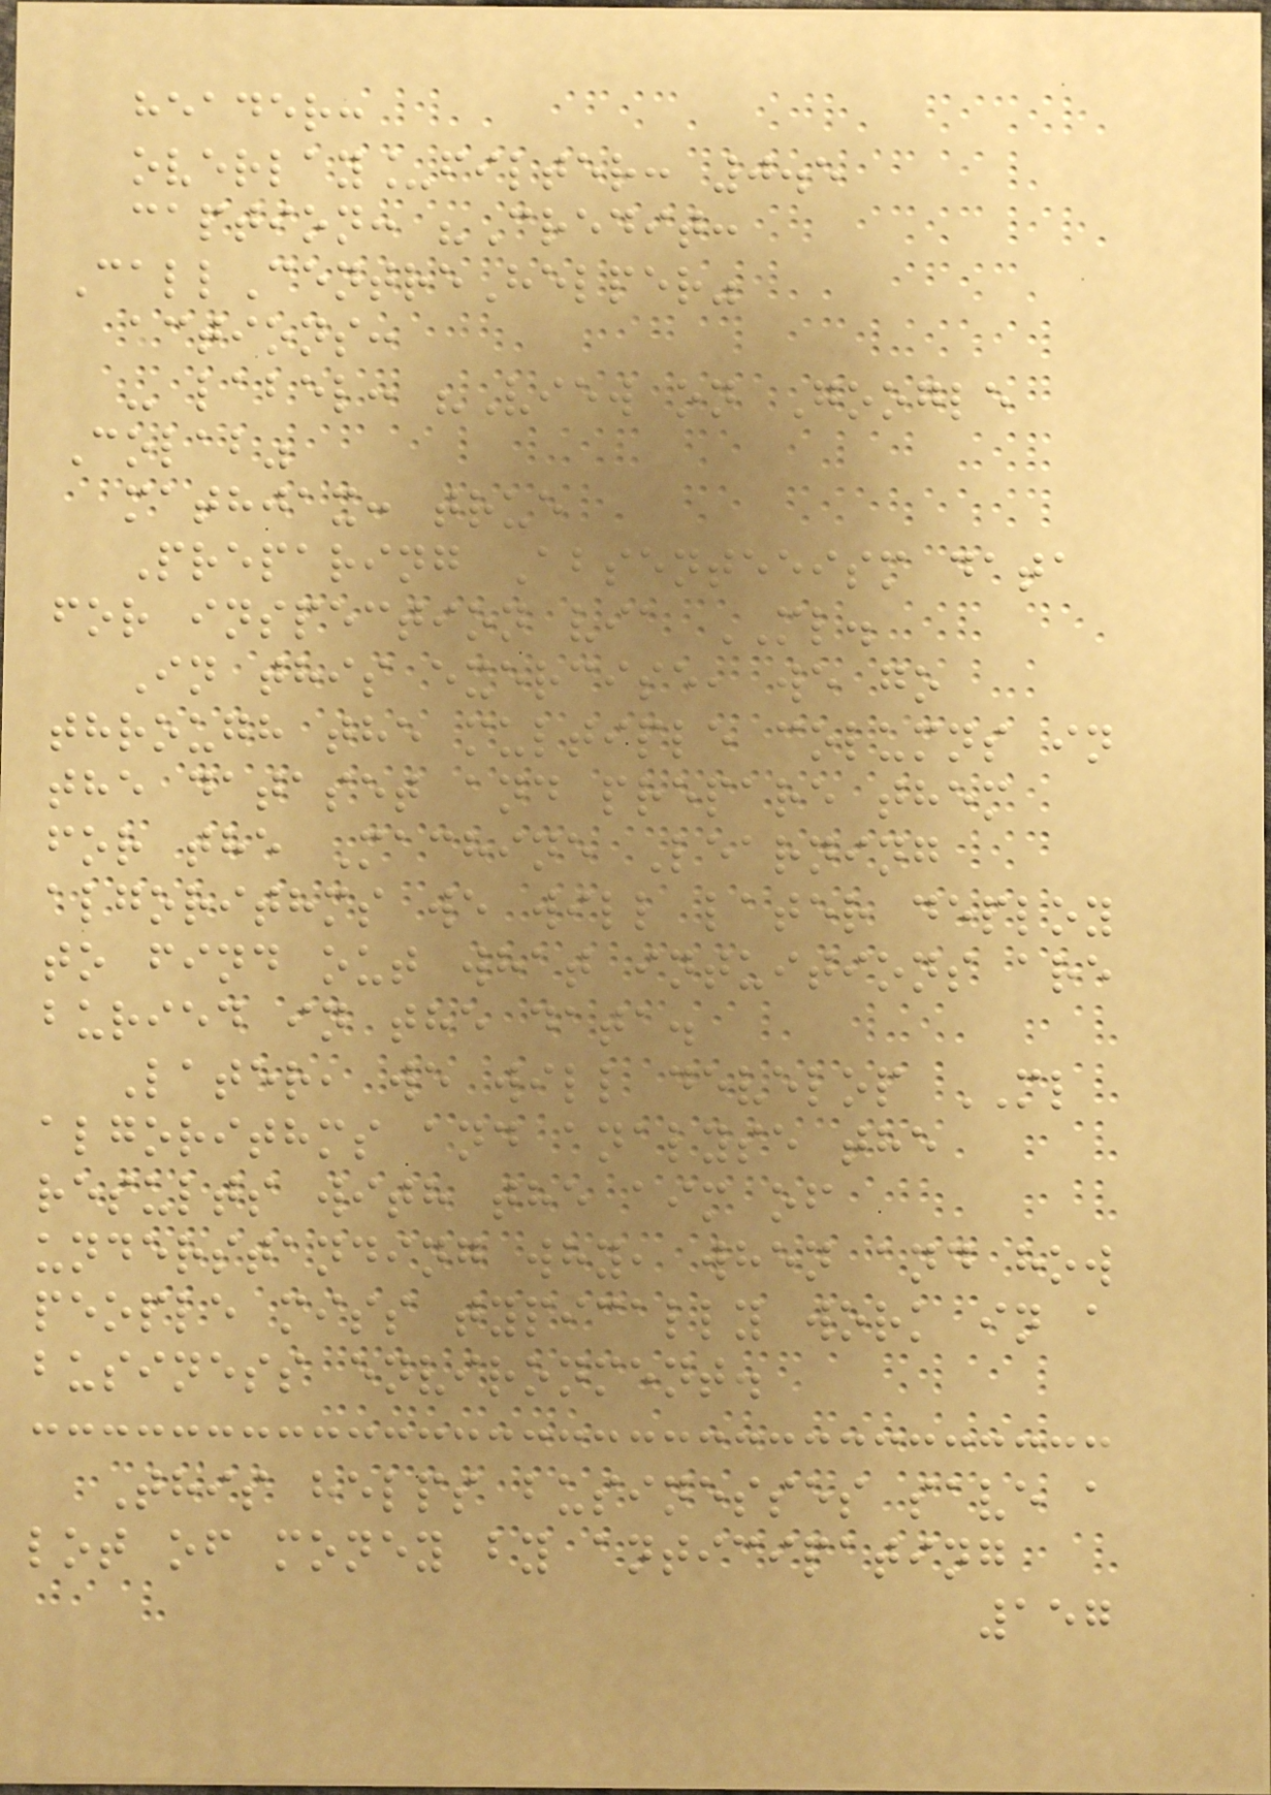header:
overlay_filter: 0.5
caption: "Credit:
CallCentreHelper"
actions:
- label: "View on Google
Colab"
mathjax: true
Preparing Absenteeism data
for inspection via ML.
In this exercise, we go
through the multiple columns in
the dataset and prepare them
for the Machine Learning
algorithms we will later deploy
to find out what intuitions are
buried in the data.
Later, we will develop ML
algorithms and analyse the
results with the aim of
understanding why, when and how
people miss typically work in a
business environment.
This helps businesses save a
lot of money by anticipating
157
